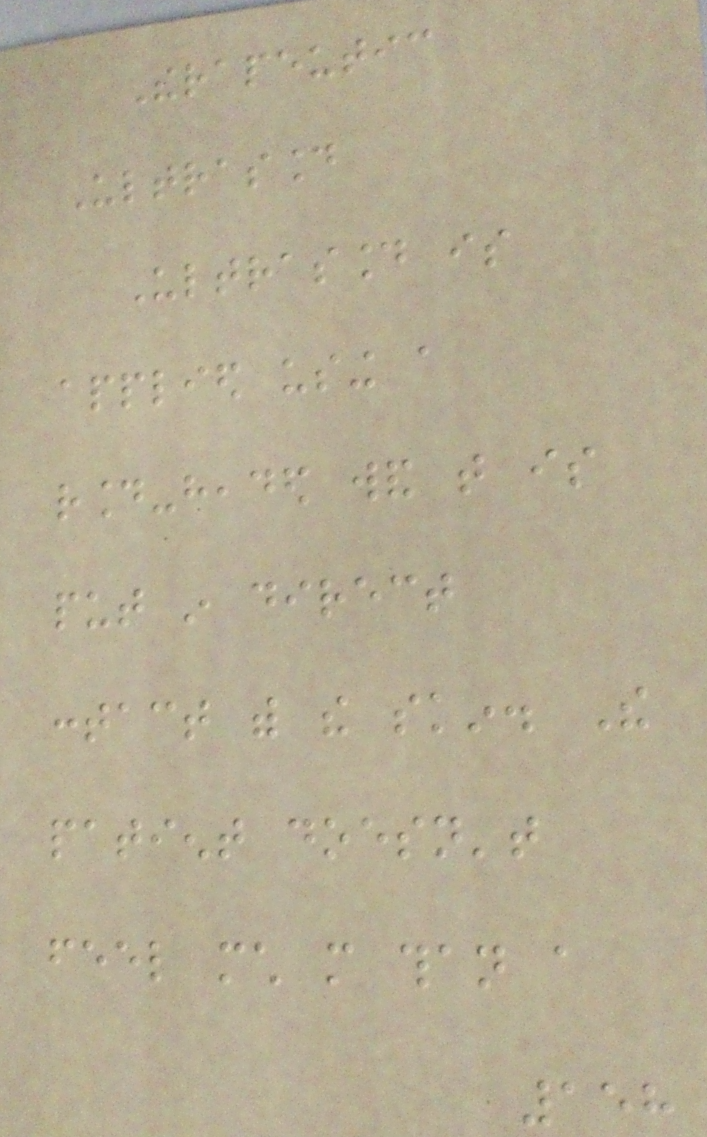Therapeutic
Ultrasound
Ultrasound is
applied using a
round-headed wand that is
put in direct
contact with the skin. The
patient doesn't
feel much more than a
158
